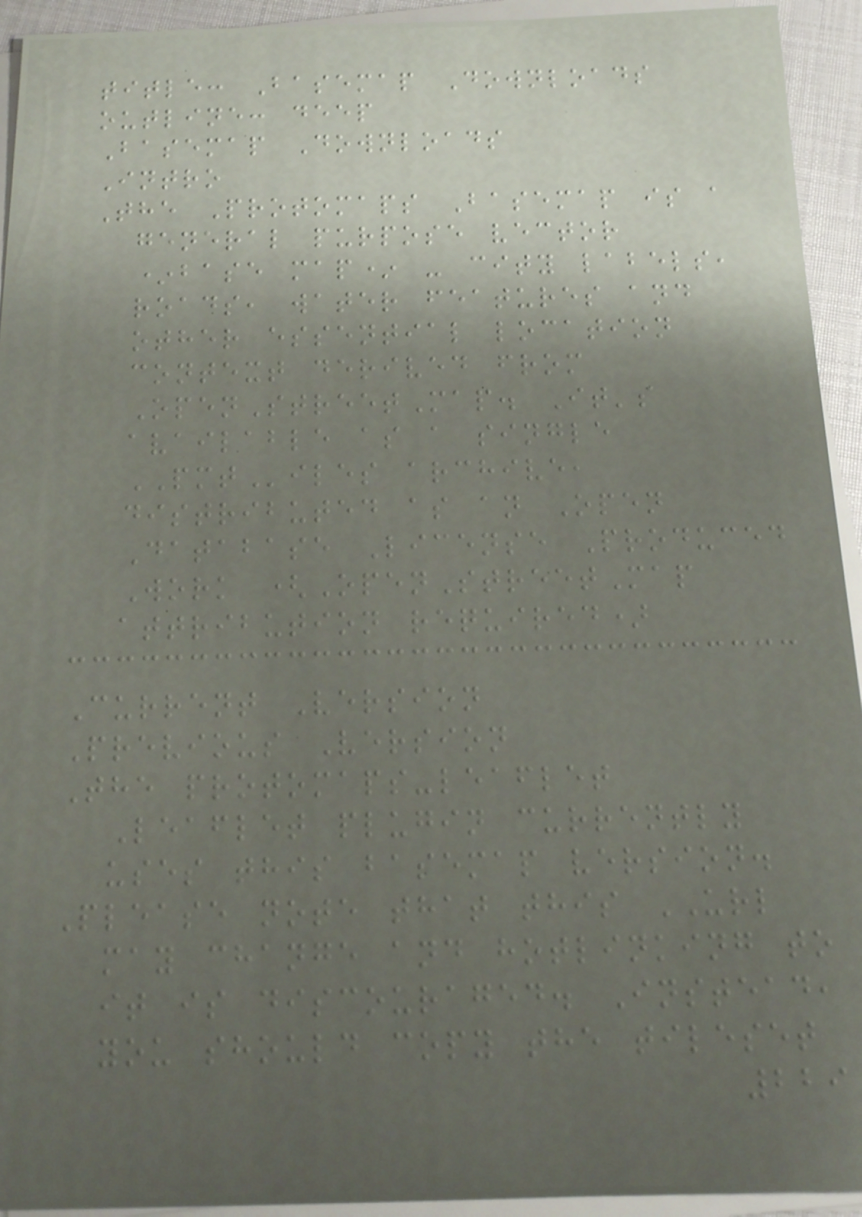title: Basemap Downloads
outline: deep
Basemap Downloads
Intro
The Protomaps Basemap is a
general purpose vector
*base map* - city labels,
roads, water features and
other essential location
context derived from
OpenStreetMap. It's
available as a single
PMTiles archive,
distributed as an Open
Database License Produced
Work (OpenStreetMap
attribution required)
Current Version
Previous Version
The protomaps-leaflet
Leaflet plugin currently
uses this basemap version.
Please note that this URL
may change and hotlinking to
it is discouraged. Instead,
you should copy the tileset
229
